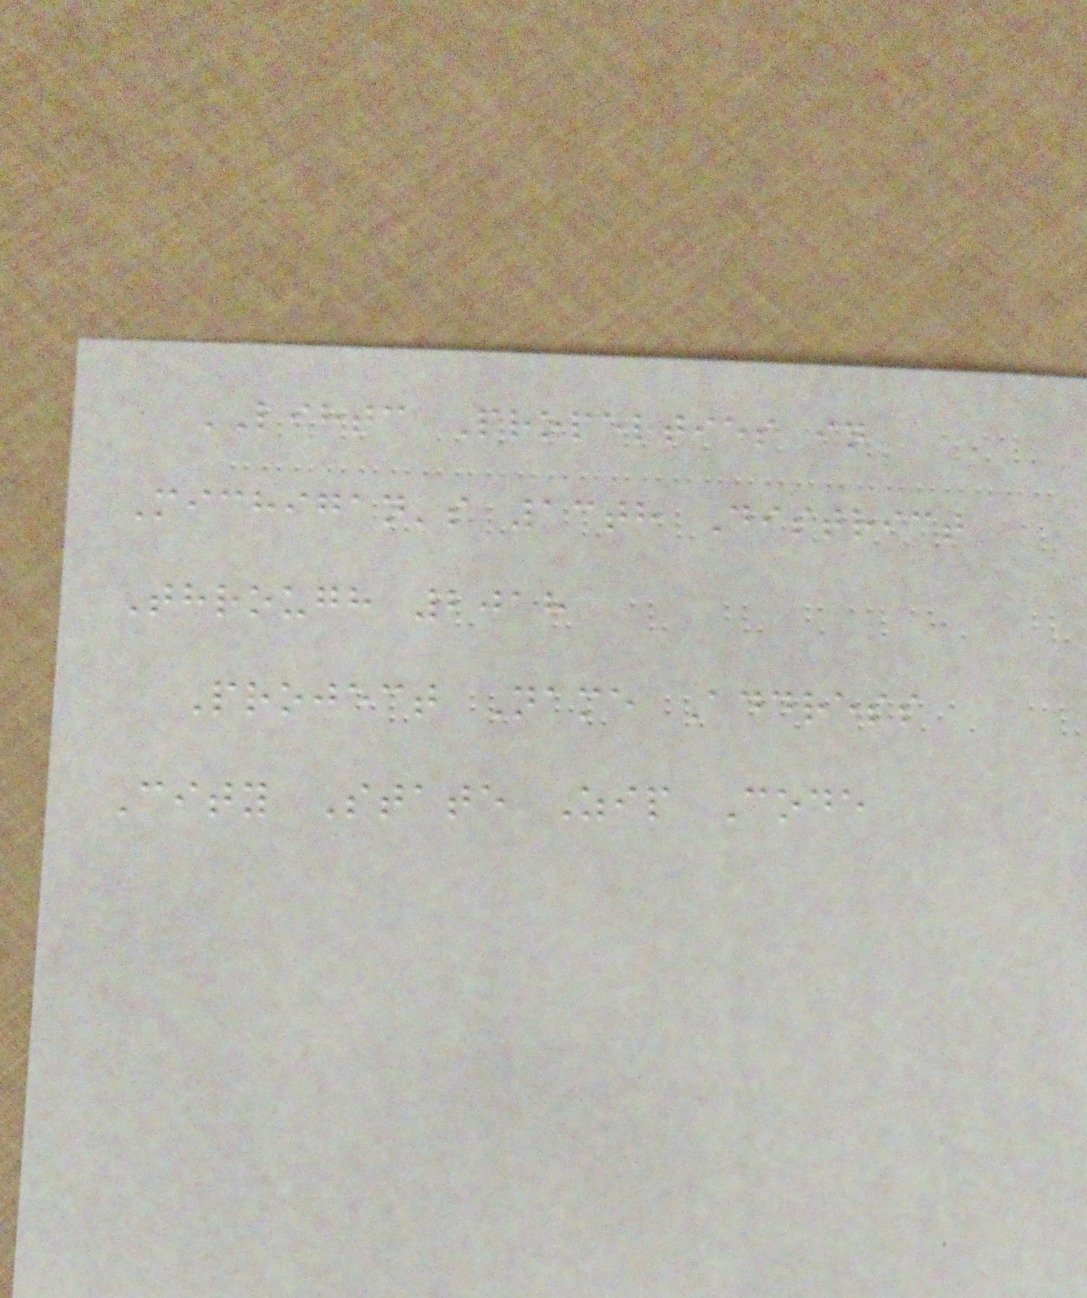LIHTC Properties in
Michigan's 13th District
Through 2018
Project Name Address
City State Zip Code
